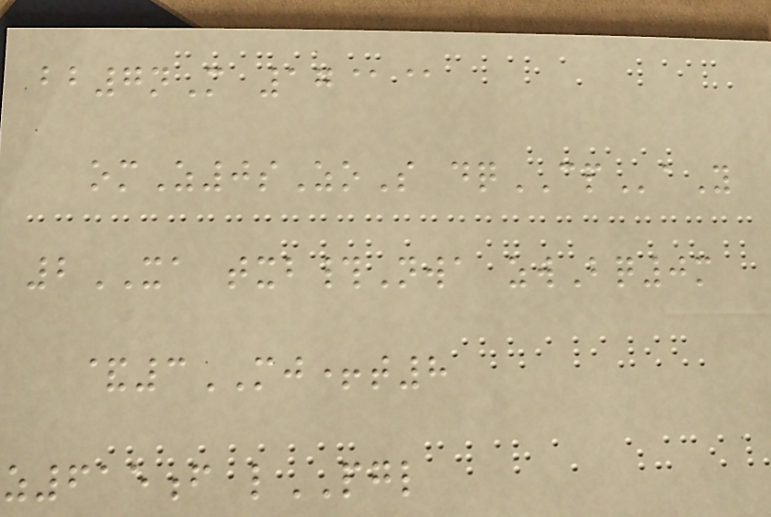bb7nM 17@@
omZ0sZoS dqCPaY
2XA txb#Nwa zwBq0m
&3MJ+t8
z615f lPGL
